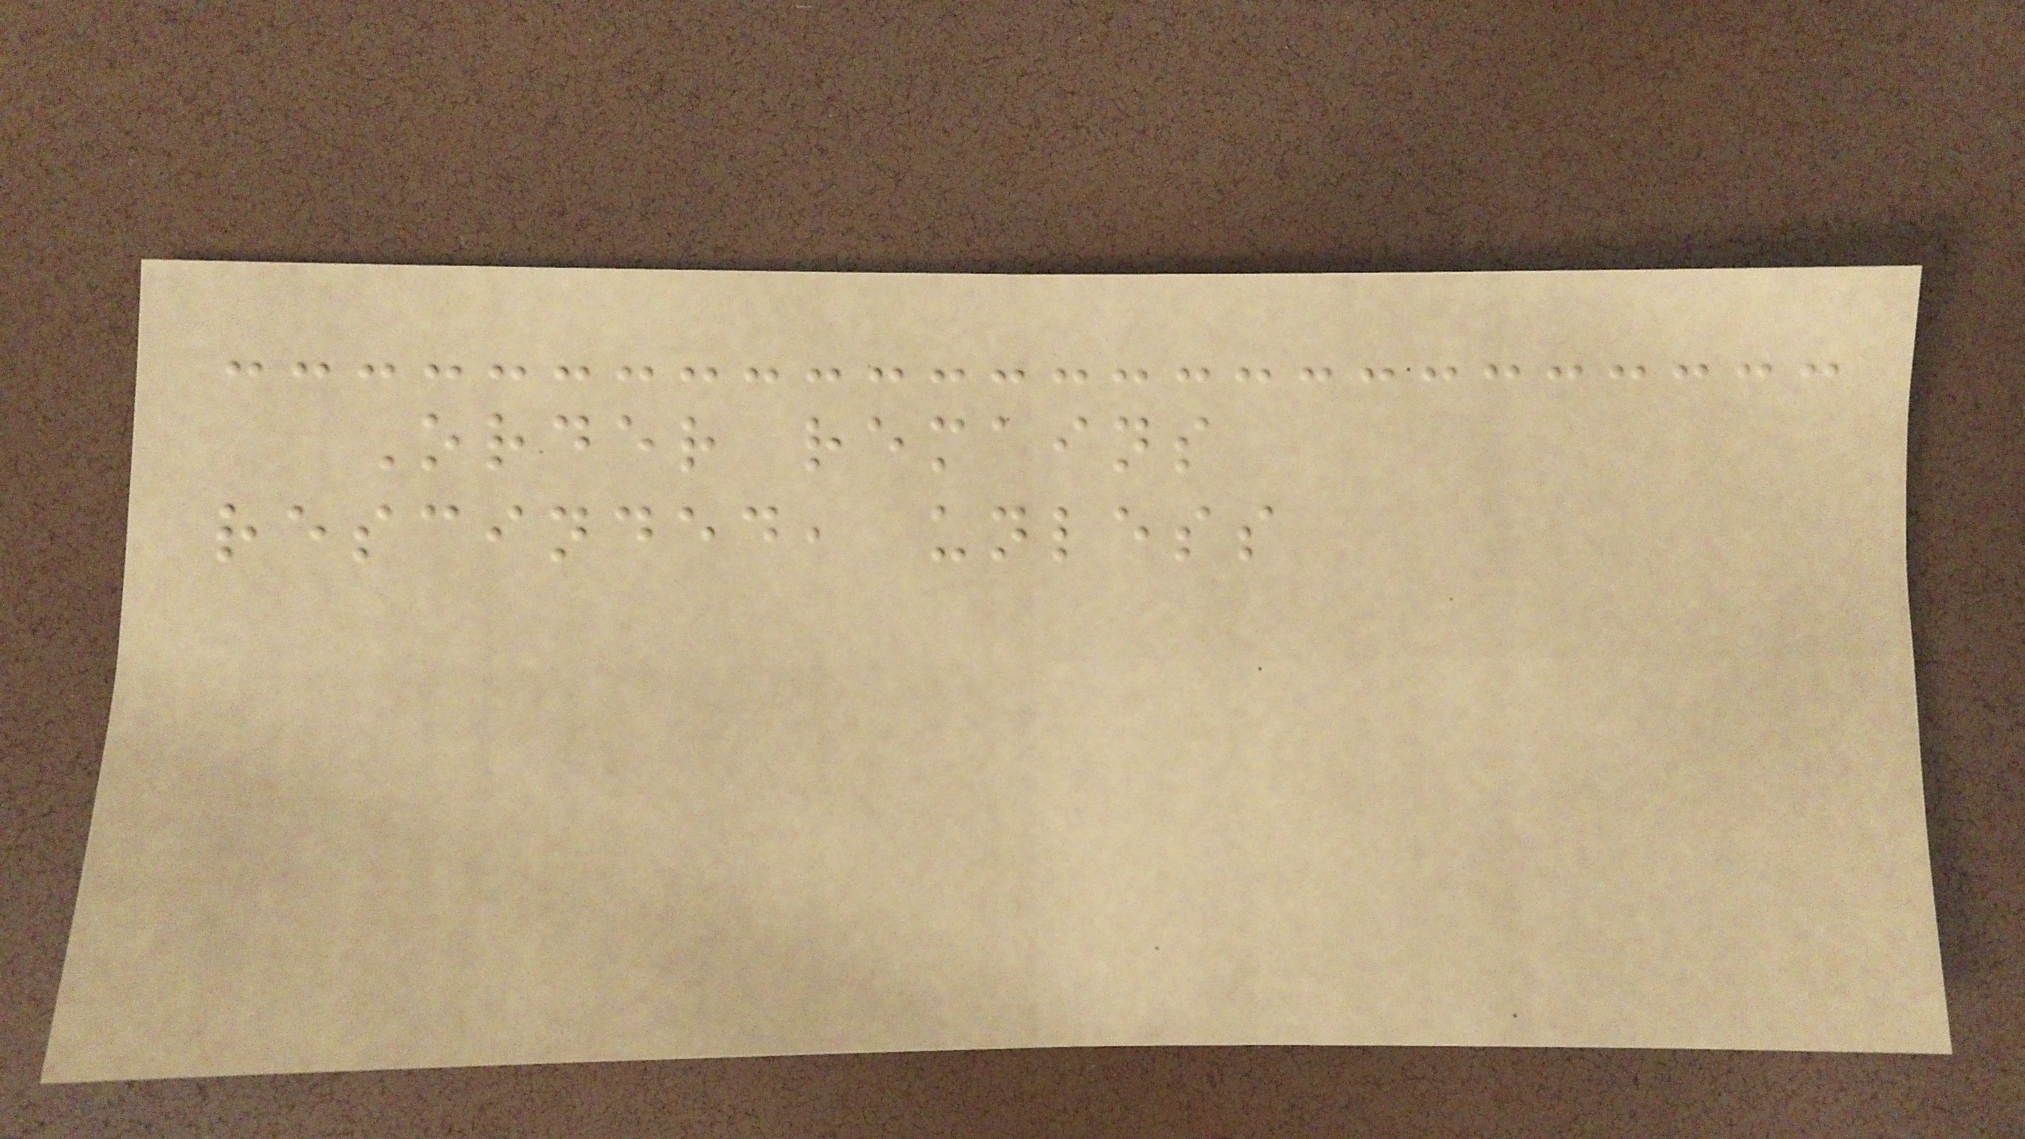Order remains
rescinded, unless
